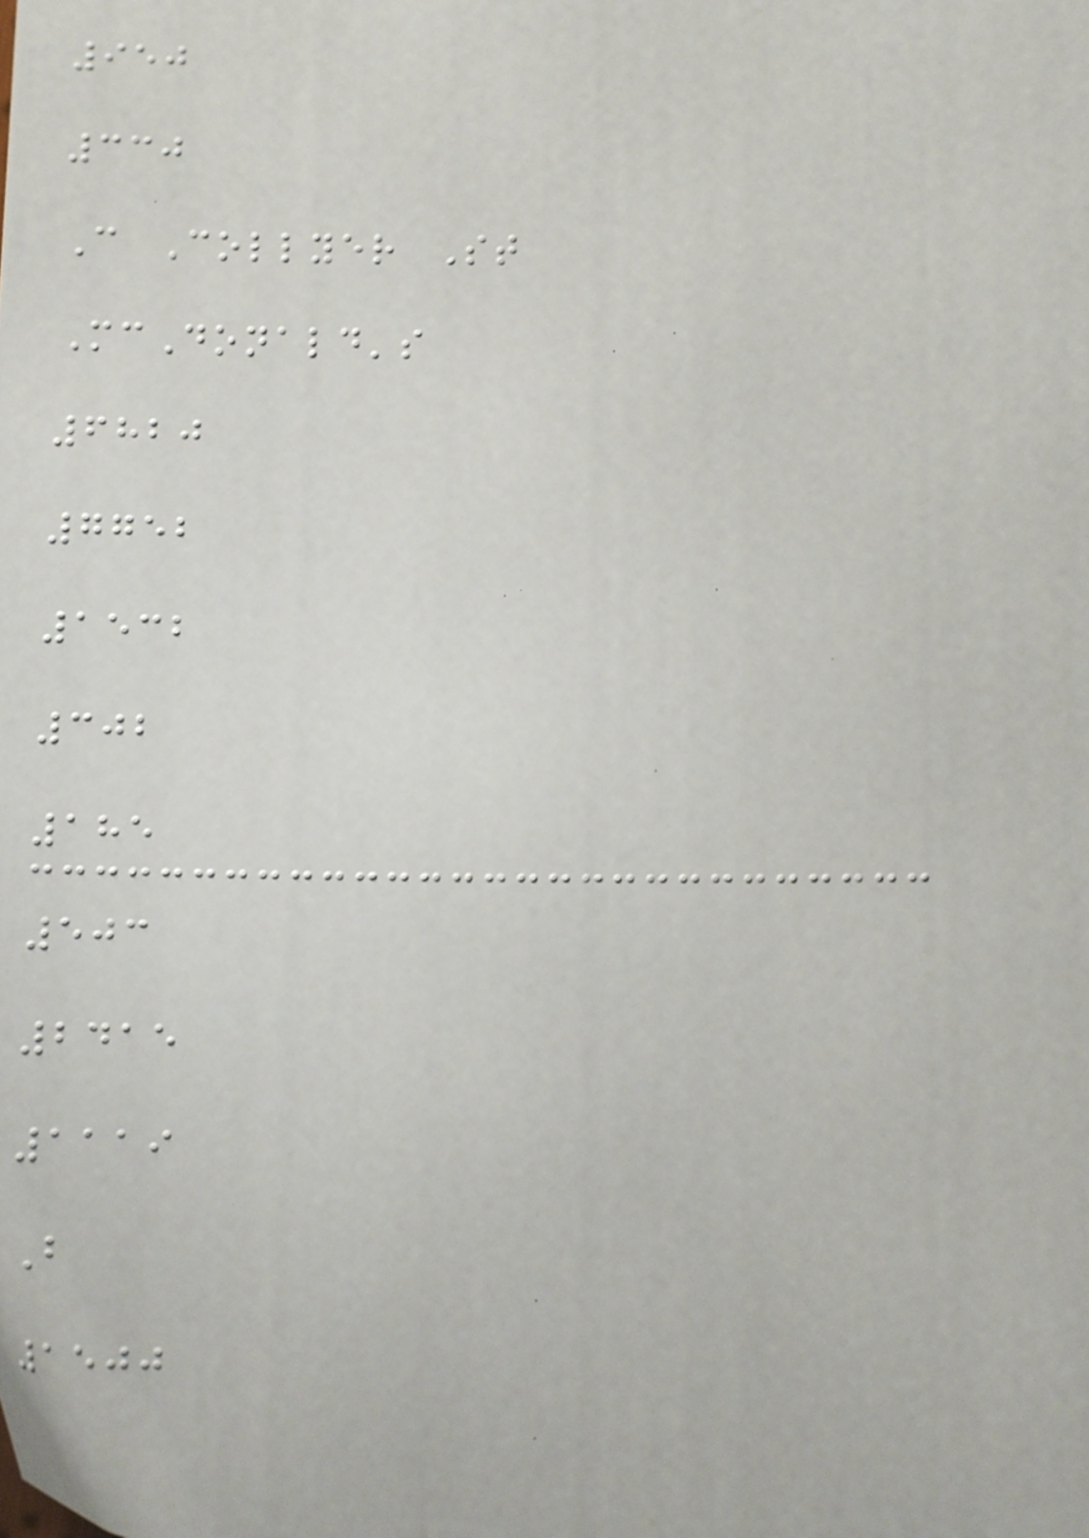950
330
C Collyer St
McDonald's
6820
7752
1532
302
185
503
2415
1119
B
1500
